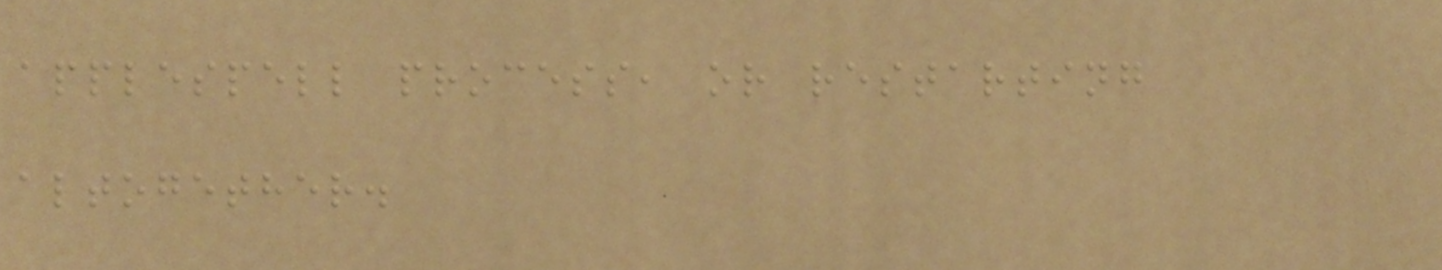applespell process, or restarting
altogether.
